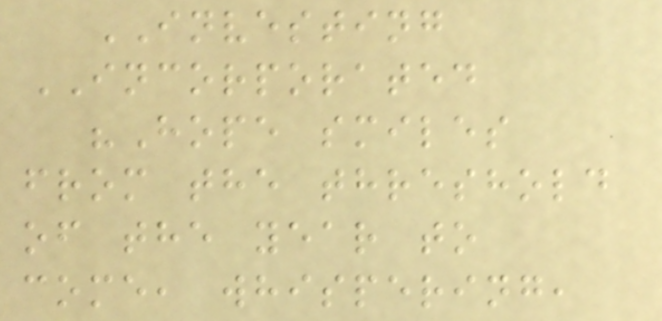INVESTING
INCORPORATED
"Hope smiles
from the threshold
of the year to
come, whispering,
